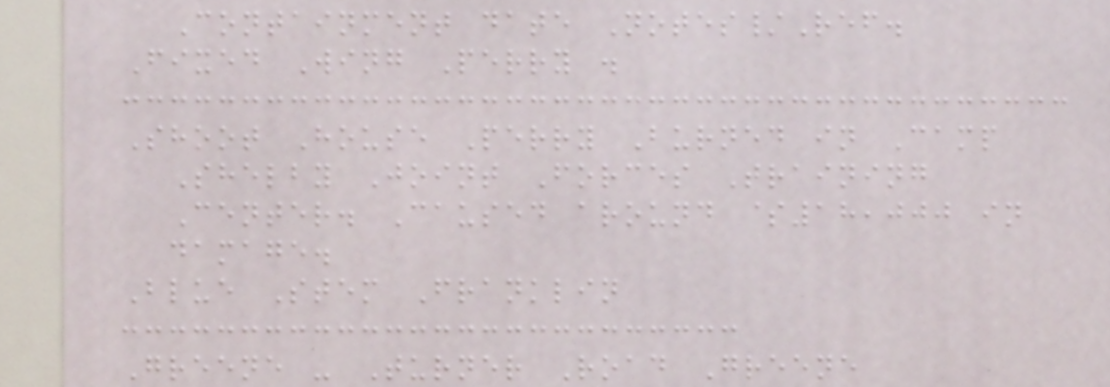Containment date Notes/Ref.
Fixed Wing Perry .
Shoot House Perry Burned in Camp
Shelby Joint Forces Training
Center. Caused around $18,000 in
damage.
Blue Stem Franklin
Greene - Turner Road Greene
